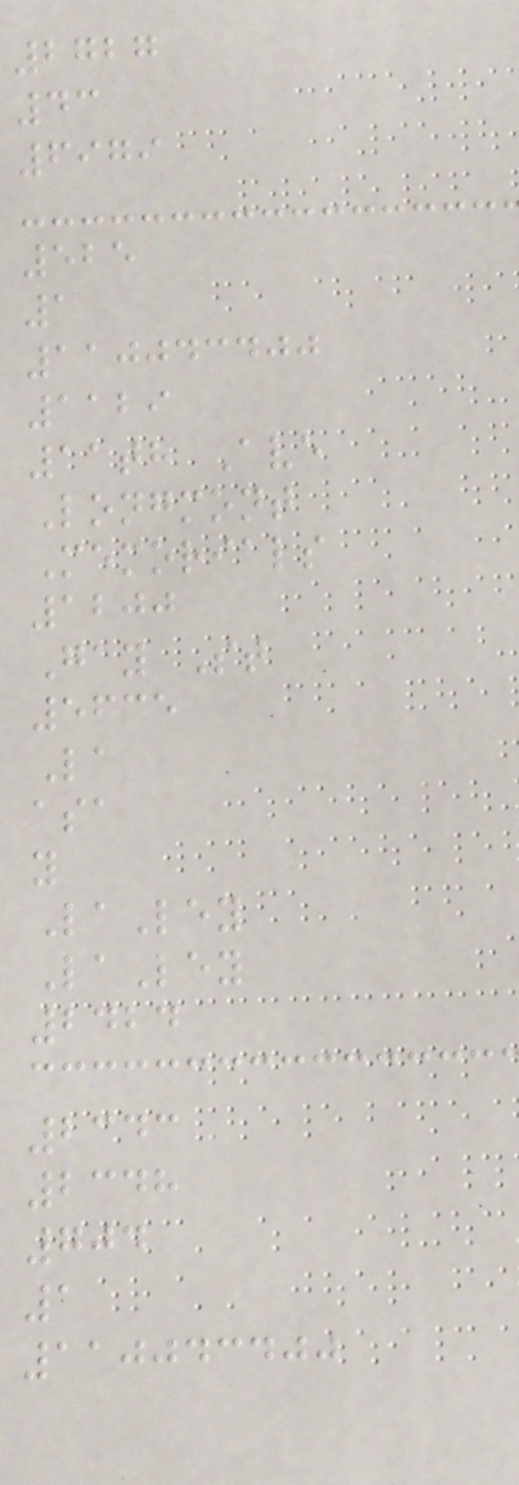2727
43
6979
525
1
110043400
1129
11th Ave
Longmont
Memorials
1200
Gay St
5635
La
asa
y
LaLey
LaLey
2424
2343
2348
704
1
110043400
